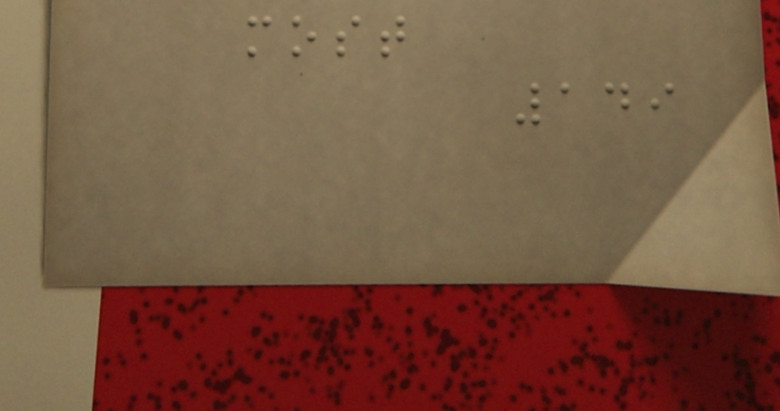most
149
